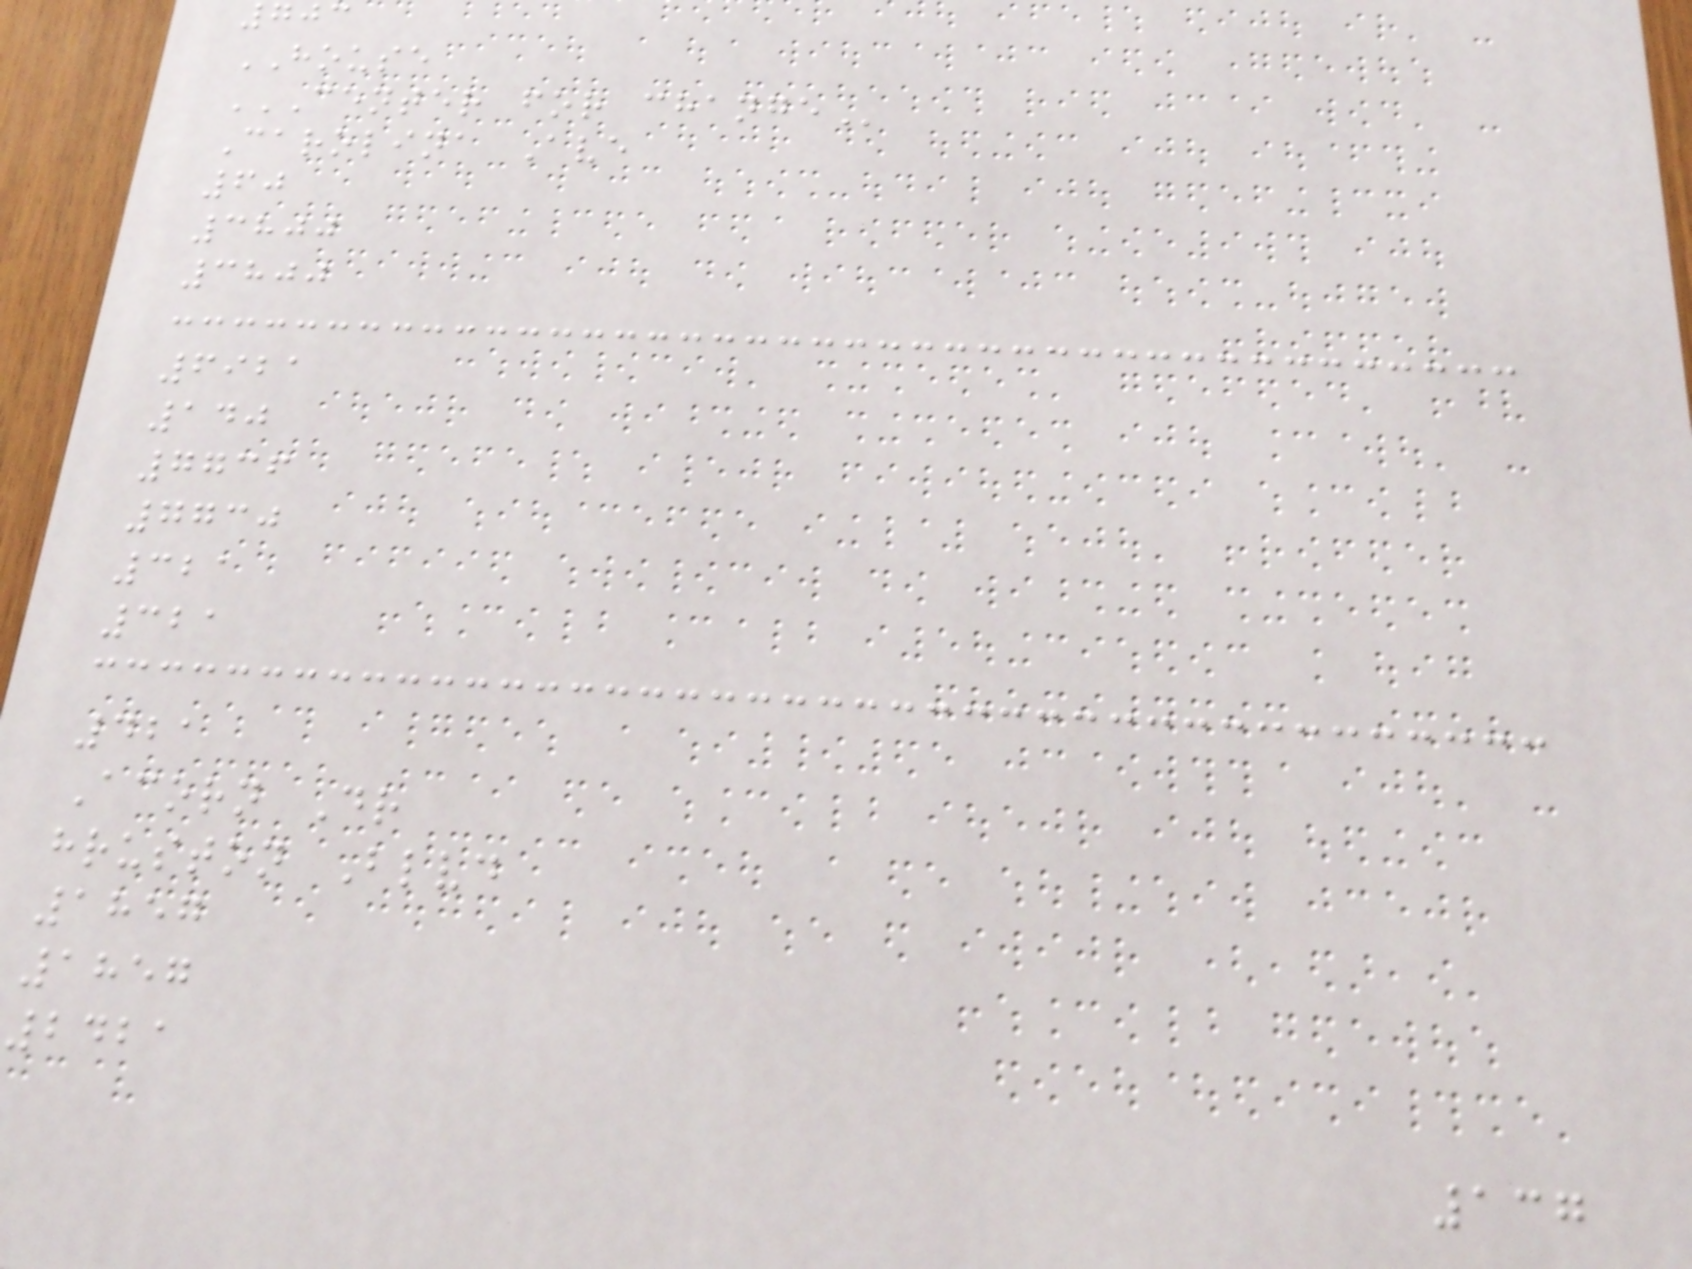703
HOUSE
CENTER FOR CHANGE
Carolina Ave
60
3800
3800
6921
140
7736
7730
321
321
421
Acorn Dr
hruston Blvd
1857
1857
2421
137
